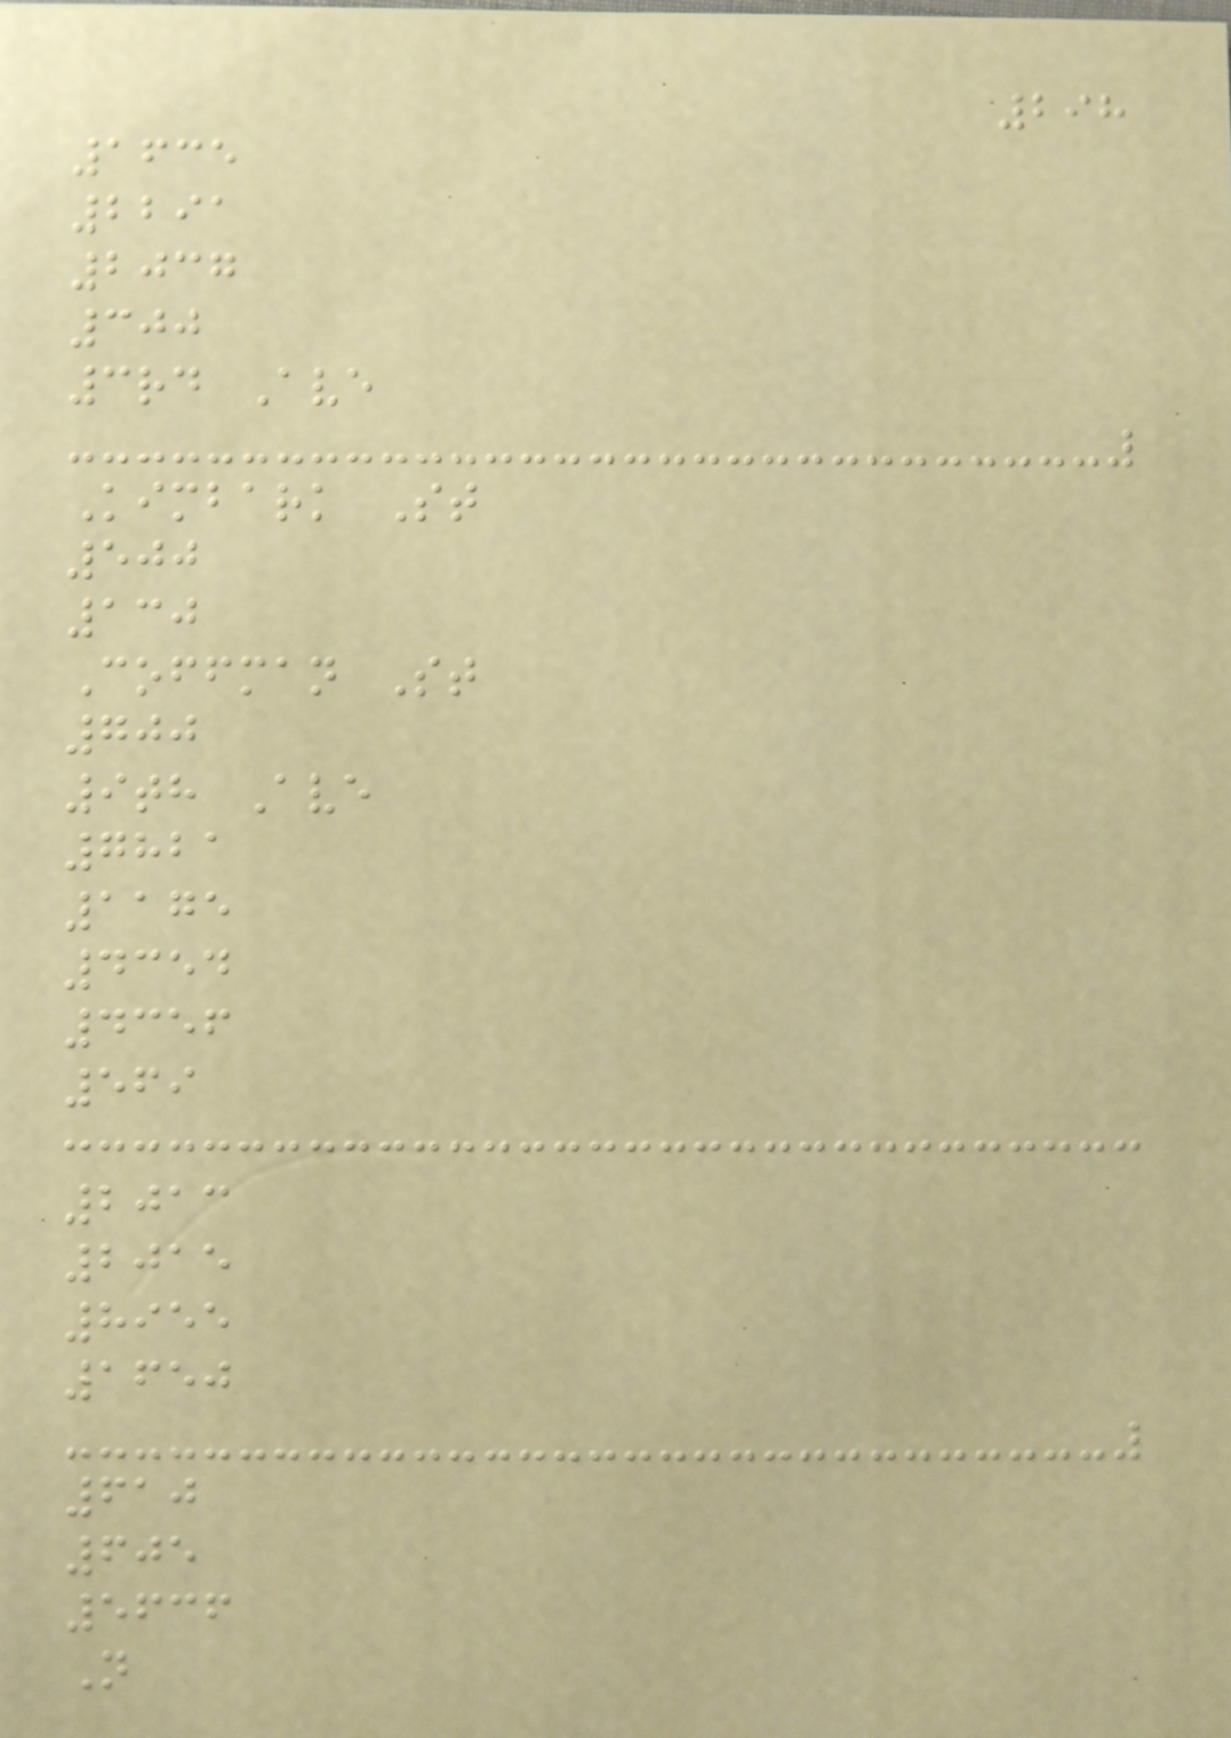298
1635
2291
2037
300
3rd Ave
Kimbark St
500
130
Coffman St
700
9th Ave
7821
1175
4354
4356
569
2013
2015
8955
1650
610
605
5636
N
